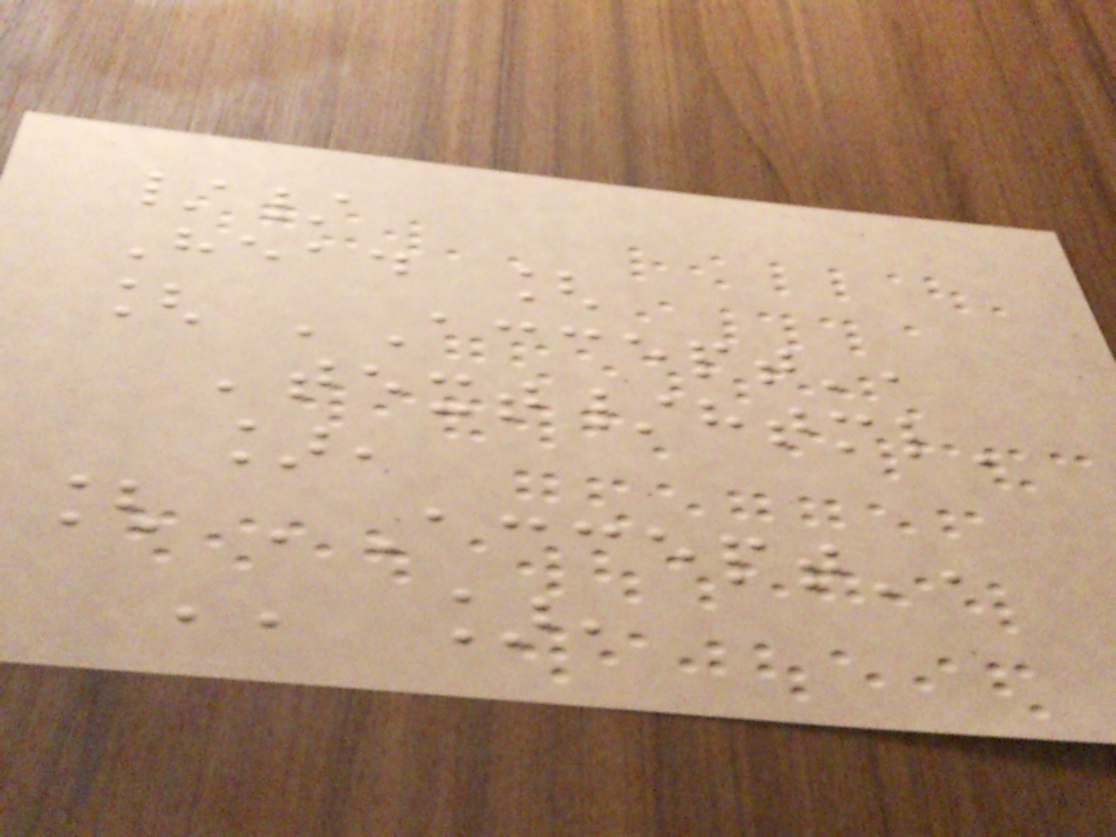//
Head [
[ 'Accept',
'text/html'
],
[ 'Accept',
'' ],
